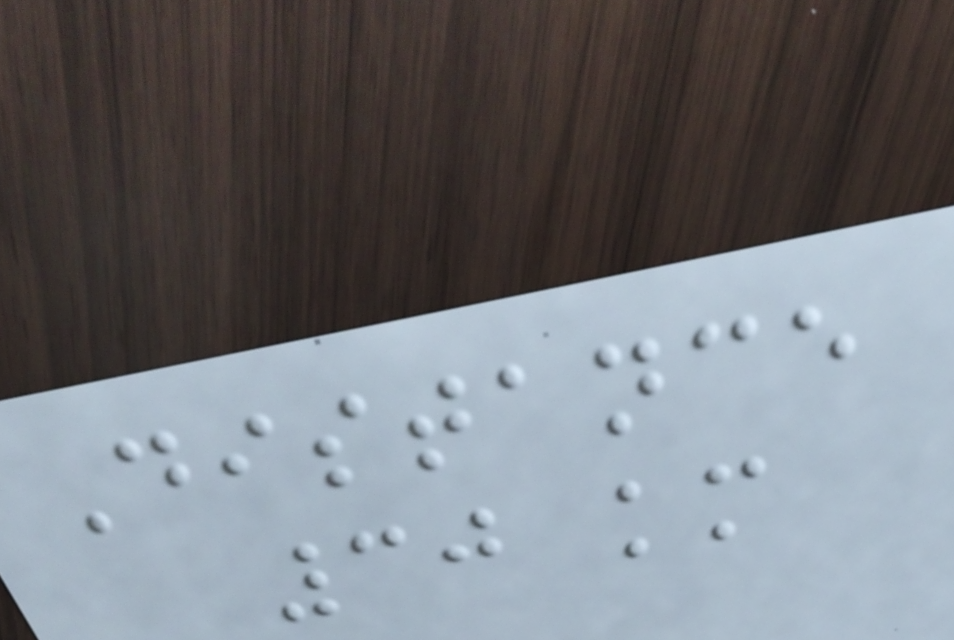Distance
30 km
